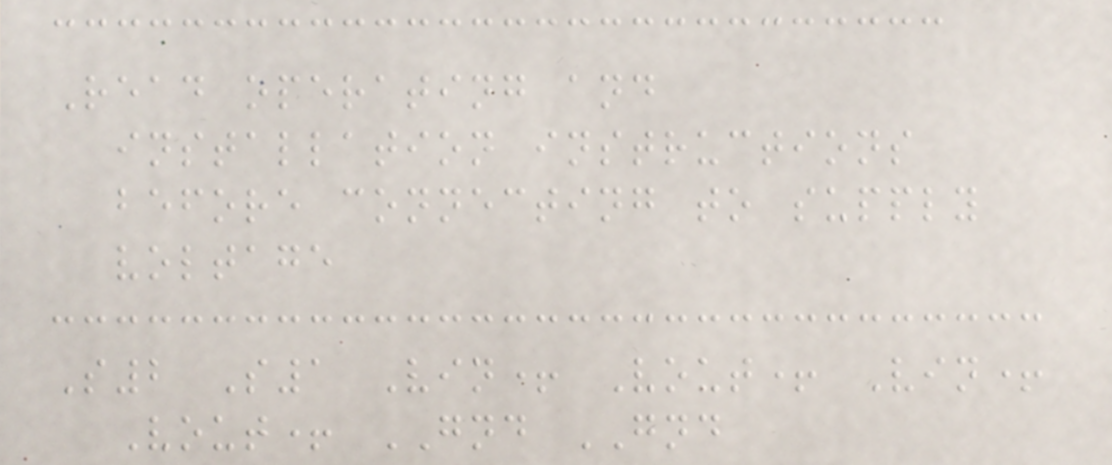Read operating and
installation instructions
before connecting to supply
voltage
S2 S1 Vin+ Vout+ Vin+
Vout+ GND GND
